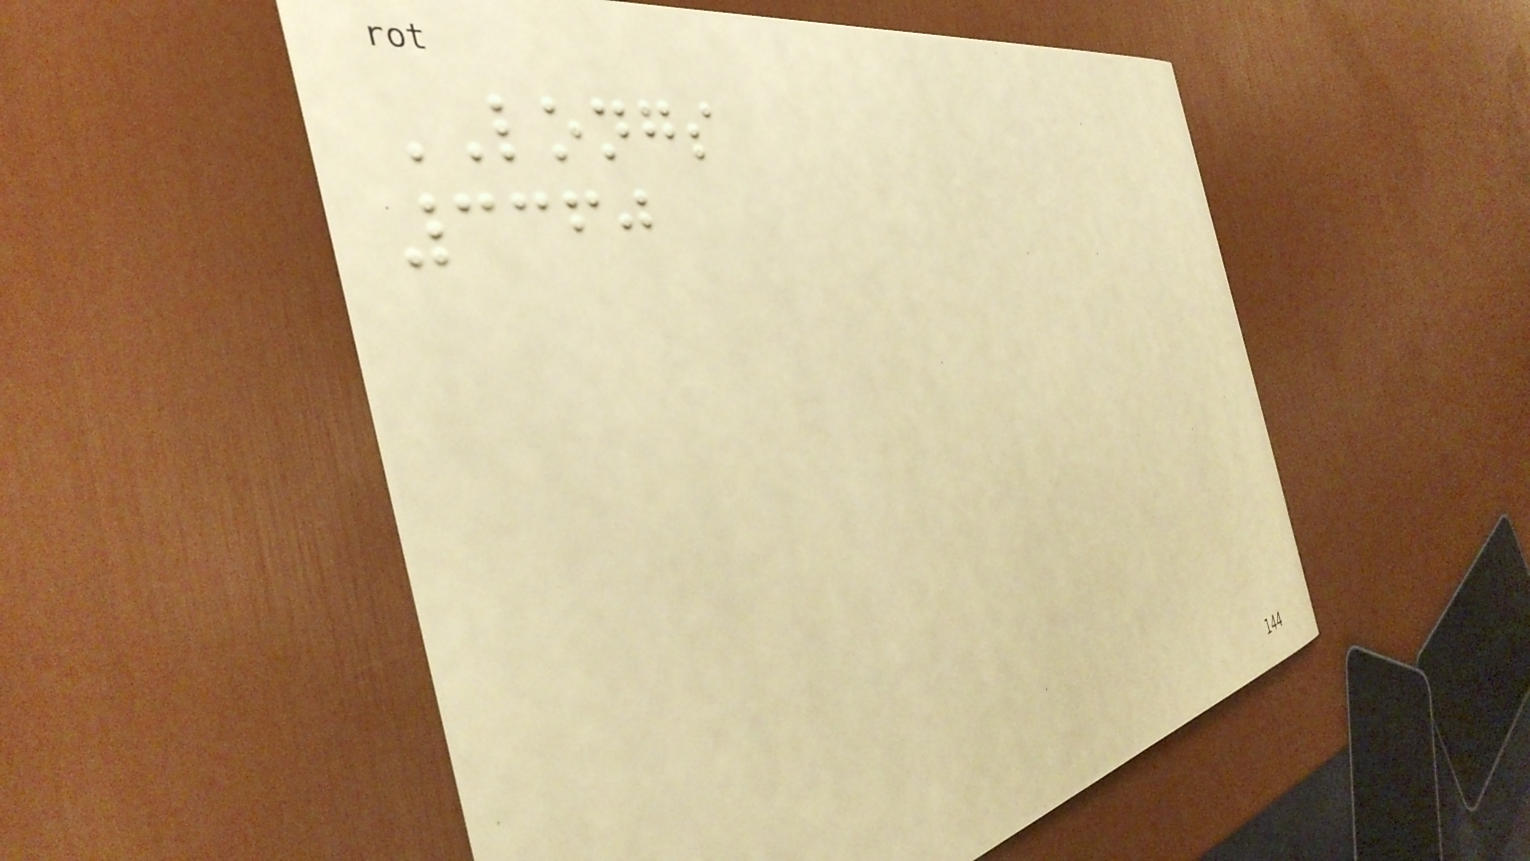LONGS
3360
